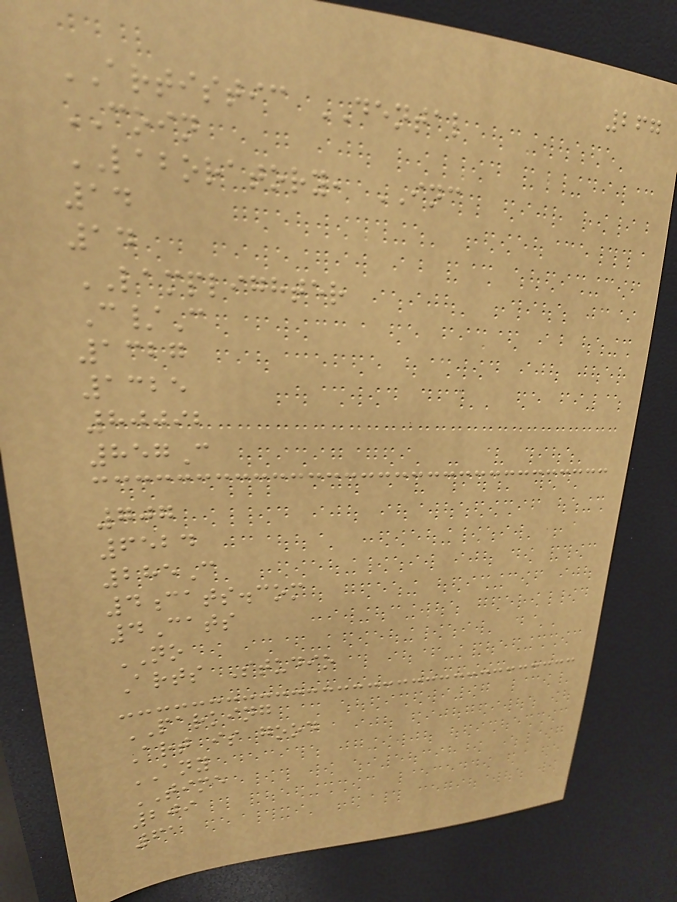267
ARTISTIC DENTAL
COIN
LABORATORY, INC
14
14
LAMPLIGHTER
C/C
1327
1325
80092
857C
707
6524
285C
4cats.com
4Cats
NO
Arts Studio
PARKING
Art is good
ANY
TIME
209
61
